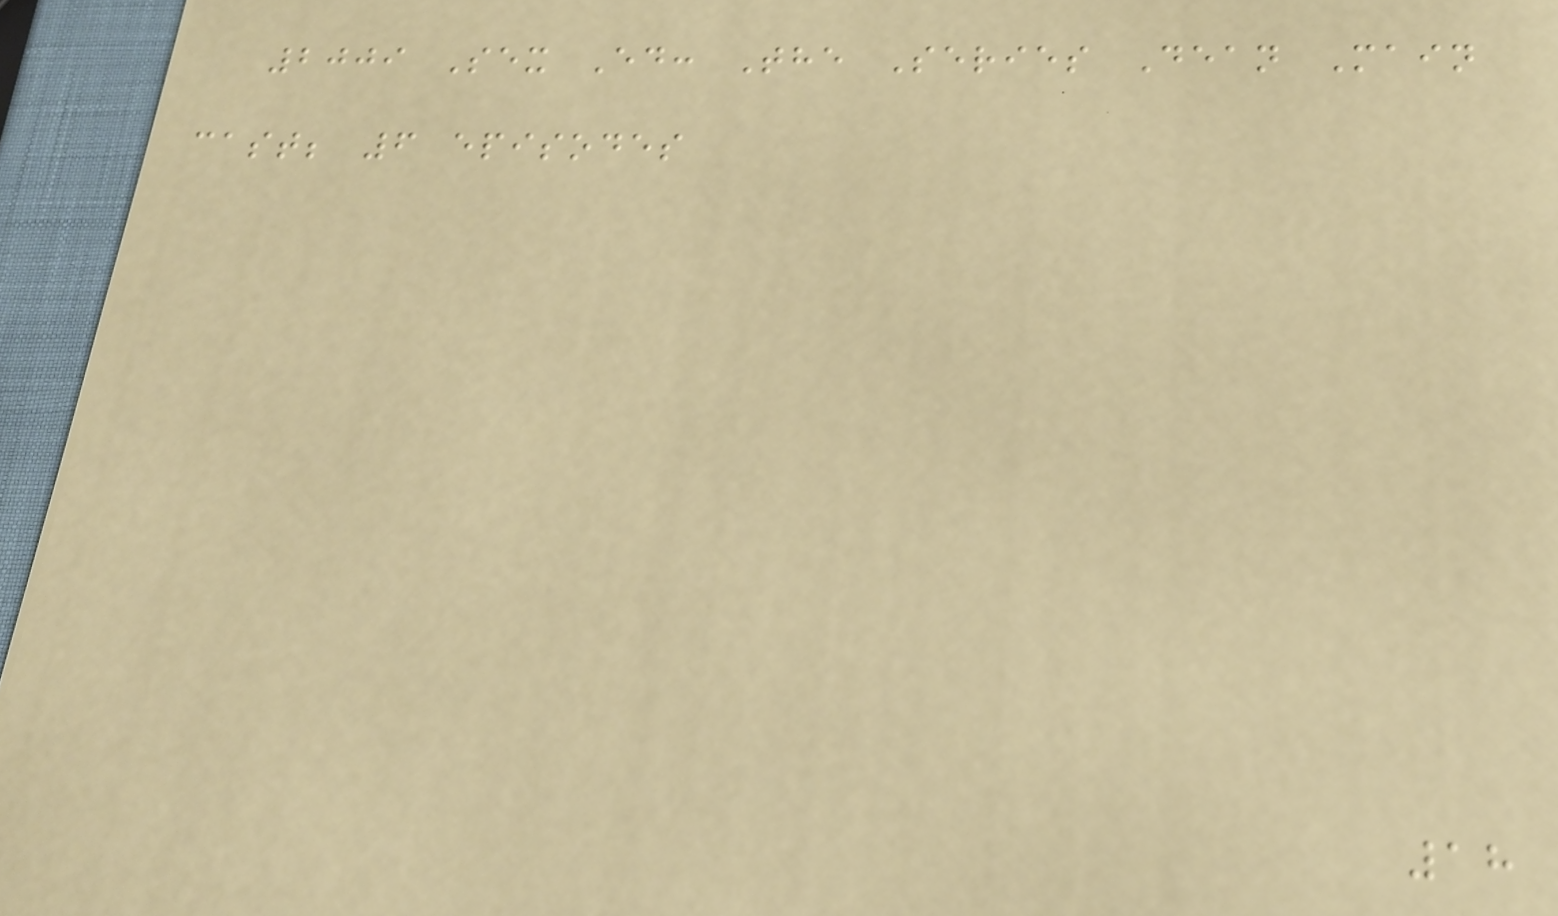2009 Sex Ed: The Series Dean Main
cast; 6 episodes
18
